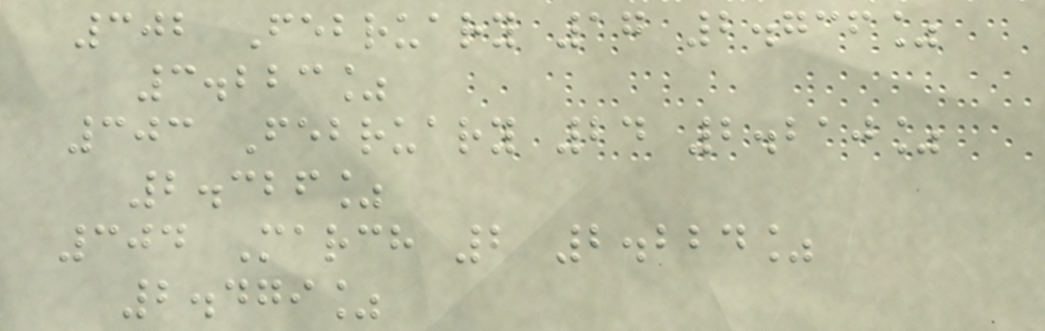302 February 17 2.736%
3.223%
303 February 24 2.210%
2.326%
304 March 2 2.224%
2.479%
